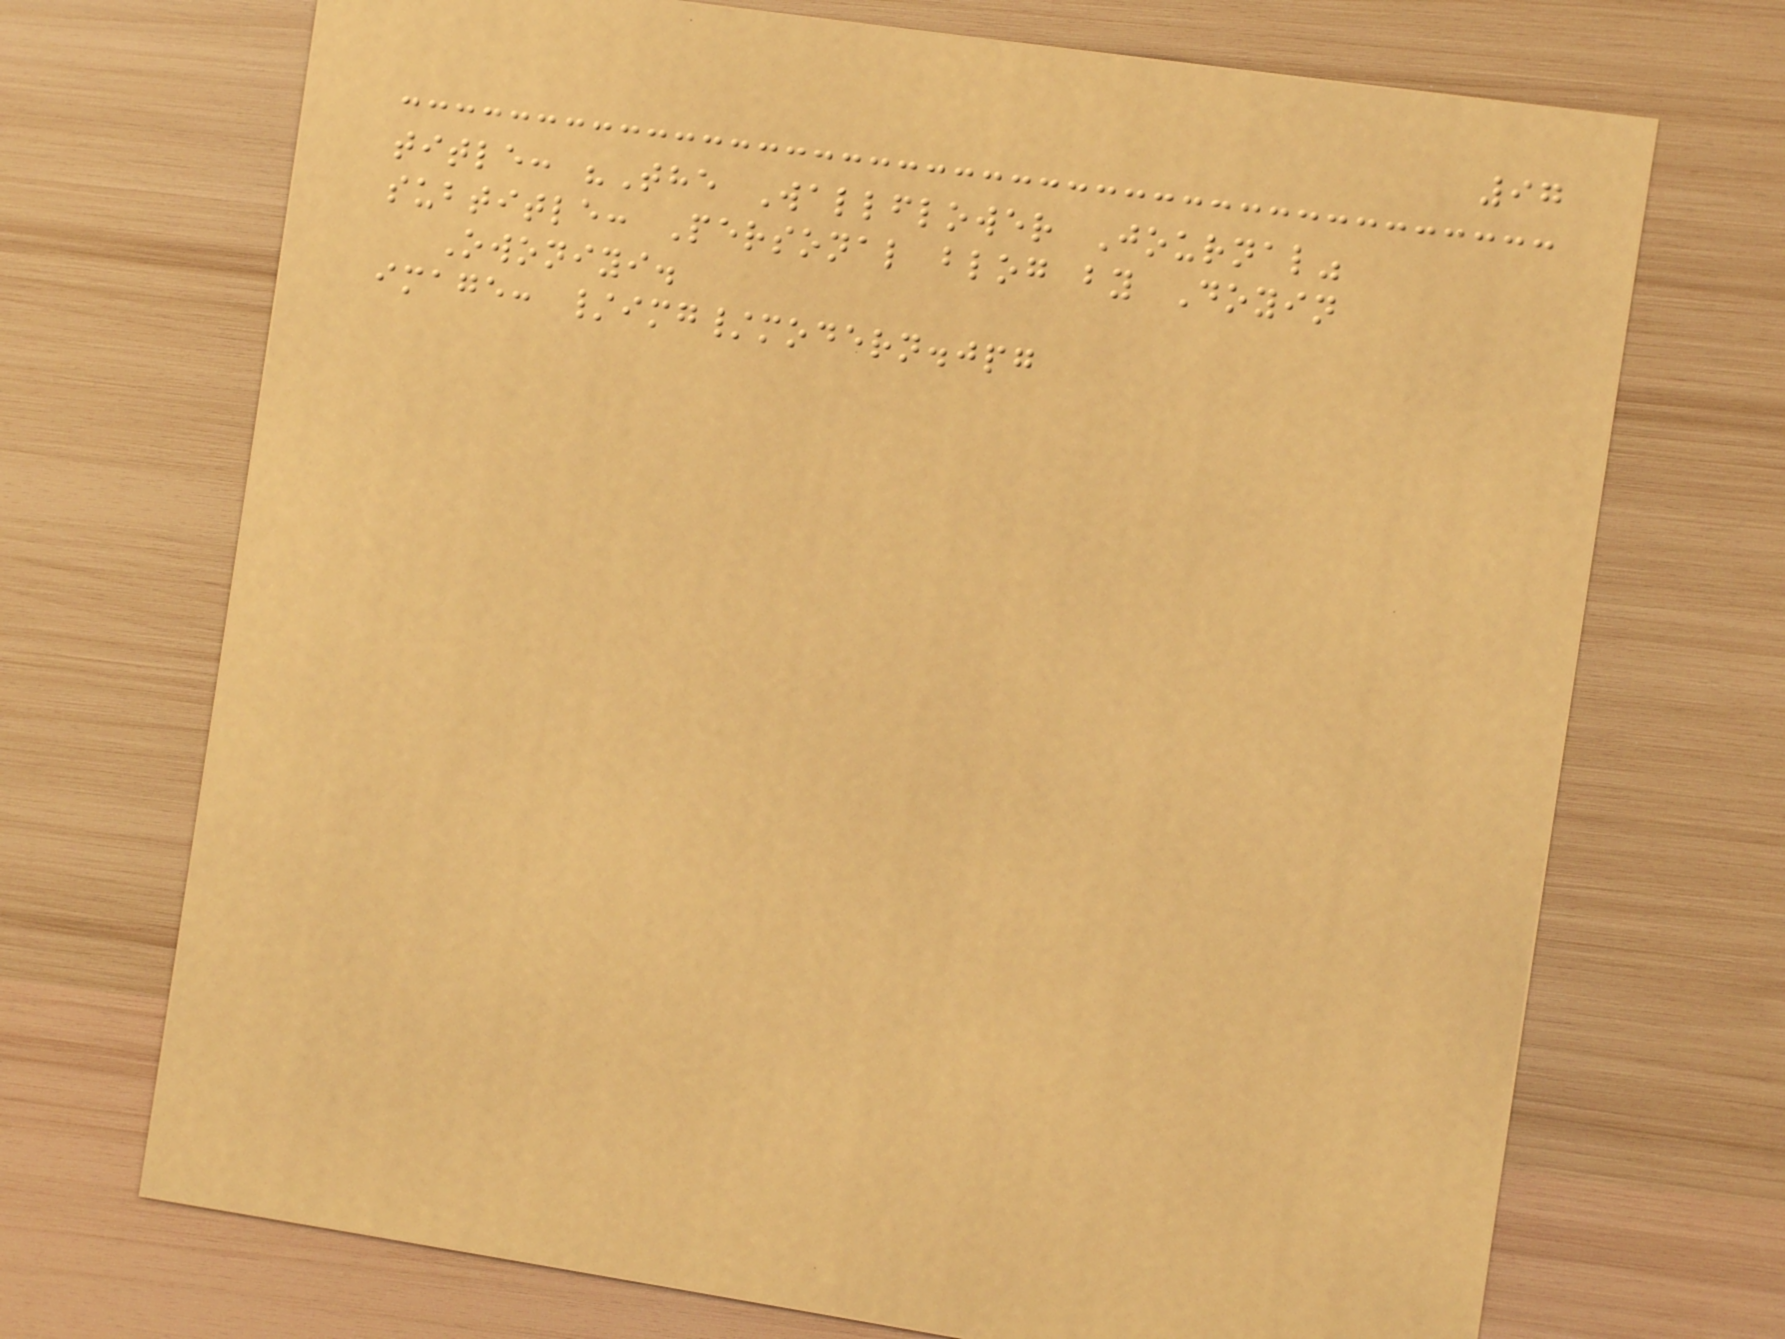97
title: "The Wallflower Journal"
subtitle: Personal blog by Doyin
Owoniyi.
image: /img/modern.jpg
